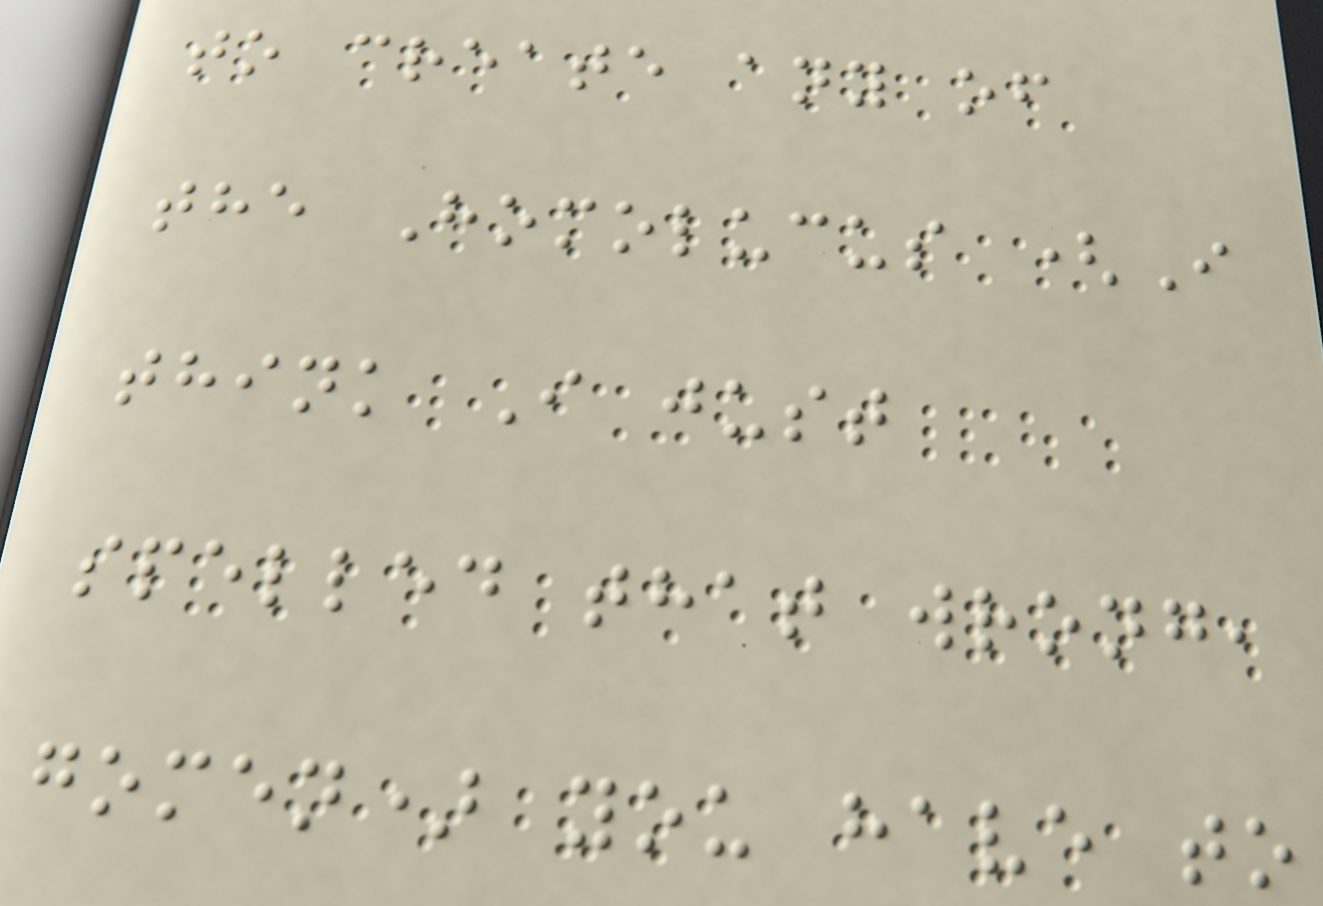to create any of
the Homolucus (I
think I just
spelled that wrong,
gomen) you have to
